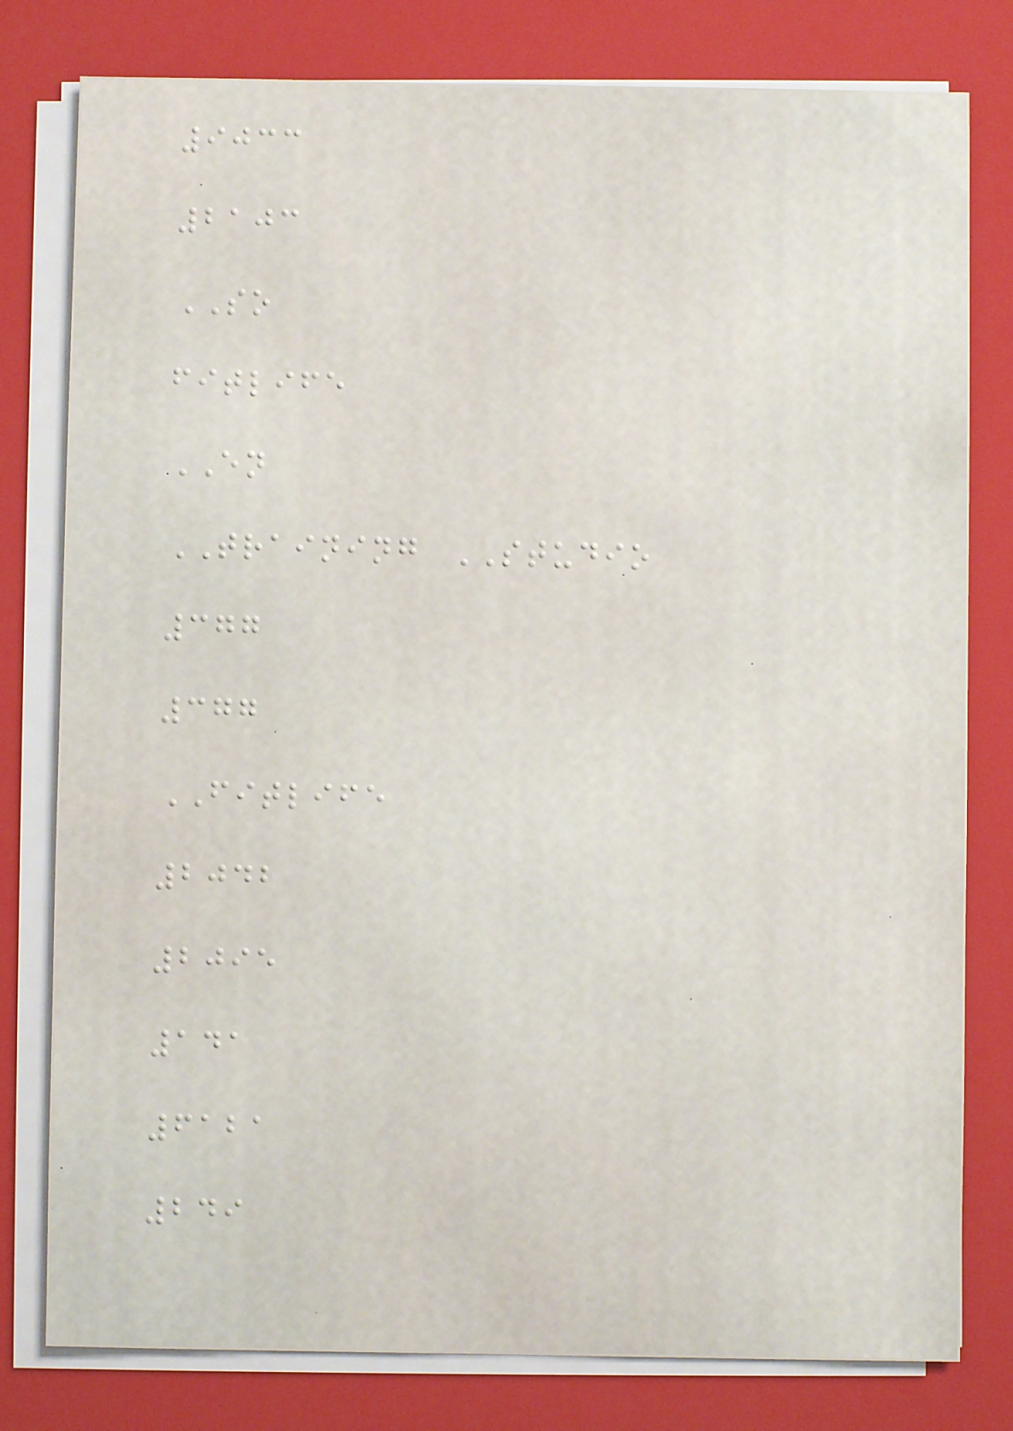9033
2103
SO
fitlife
EN
TRAINING STUDIO
377
377
FITLIFE
2042
2095
141
6121
249
